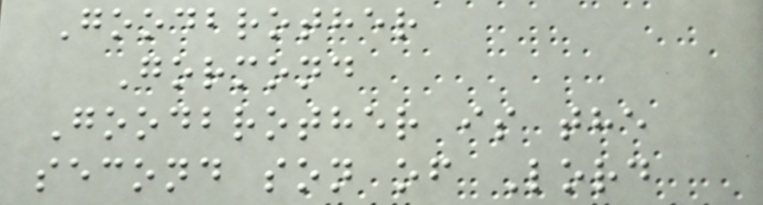Goodbrother
Gormond
Goodbrother is the
second son of Lord
